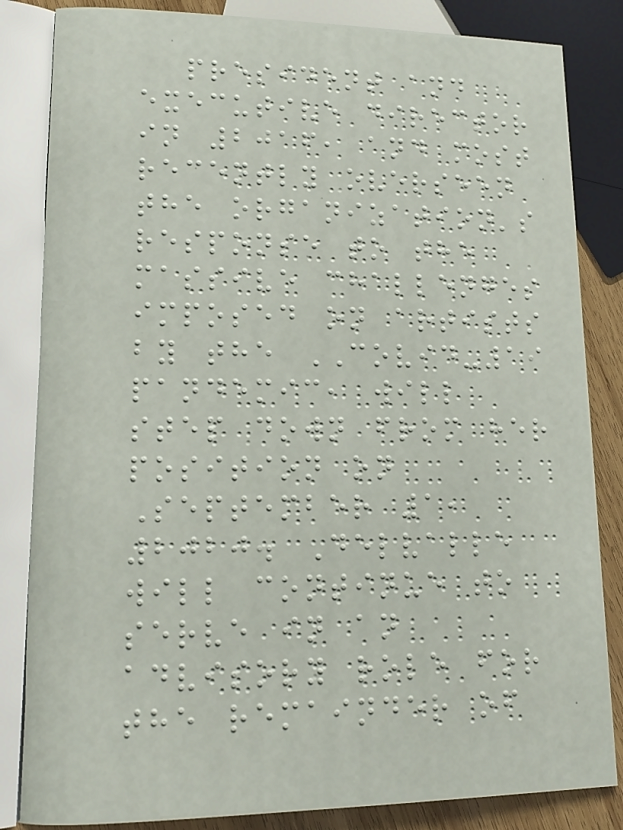president and
executive director
in 2016, and most
recently overseen
the organization's
response to the
massive challenges
imposed on artists
by the COVID-19
pandemic, will
step down from her
position on
September 1,
2020. Delvalle
will continue to
serve in an
advisory role for
the remainder of
